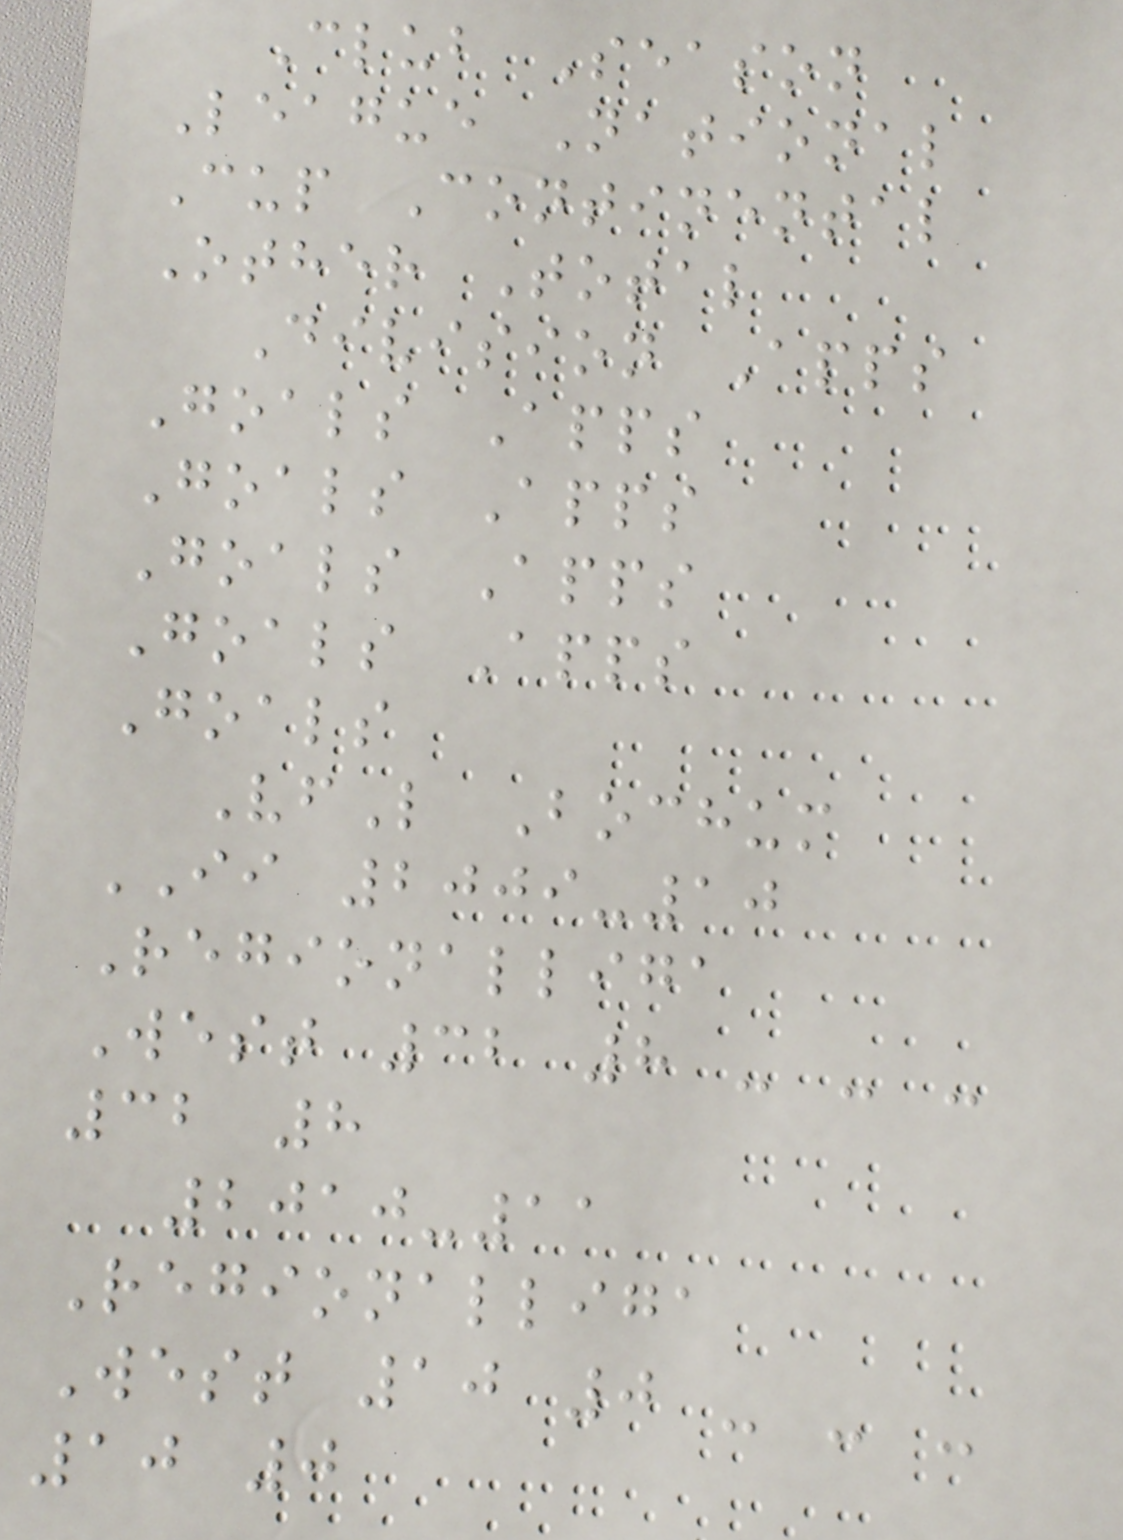Club Season
League National
Cup Continental
Other Total
Division Apps
Goals Apps
Goals Apps
Goals Apps
Goals Apps
Goals
VfL Bochum
II 2009-10
Regionalliga
West 32 8 - - -
32 8
2010-11
Regionalliga
West 10 0 - - -
10 0
